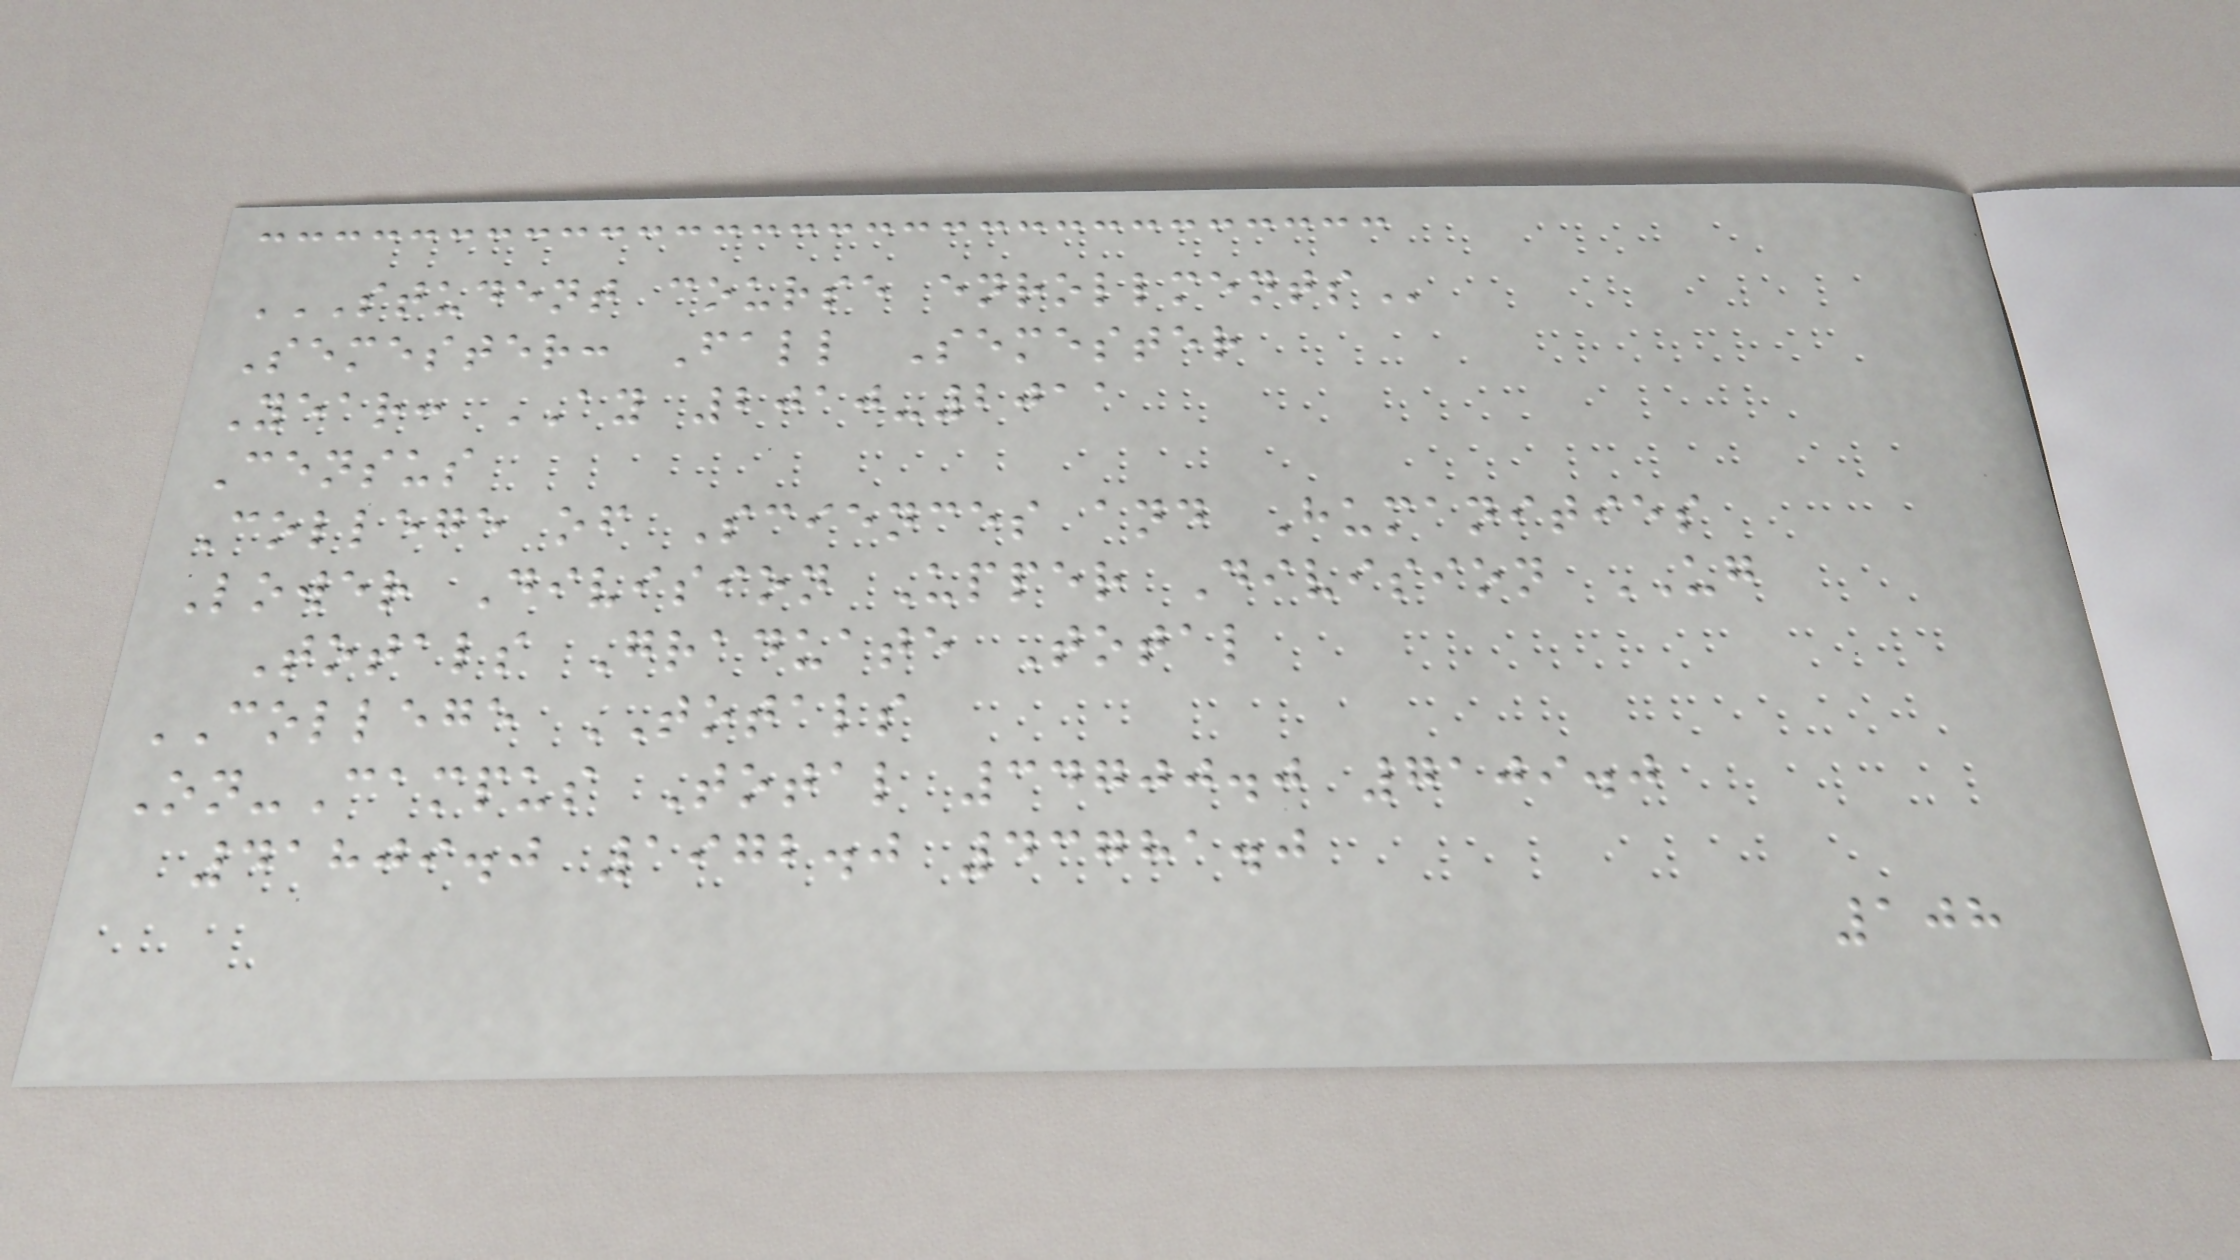STUDENT COURSE ENROLLMENTS
Semester: Fall Semester
Year: AY 2010-2011
Census
College of Sciences and Humanities
Lower Division Upper Division UG
Totals Graduate Total
COLLEGE TOTALS
On-Campus Total 34700.0 7109.0
41809.0 1972.0 43781.0
108
